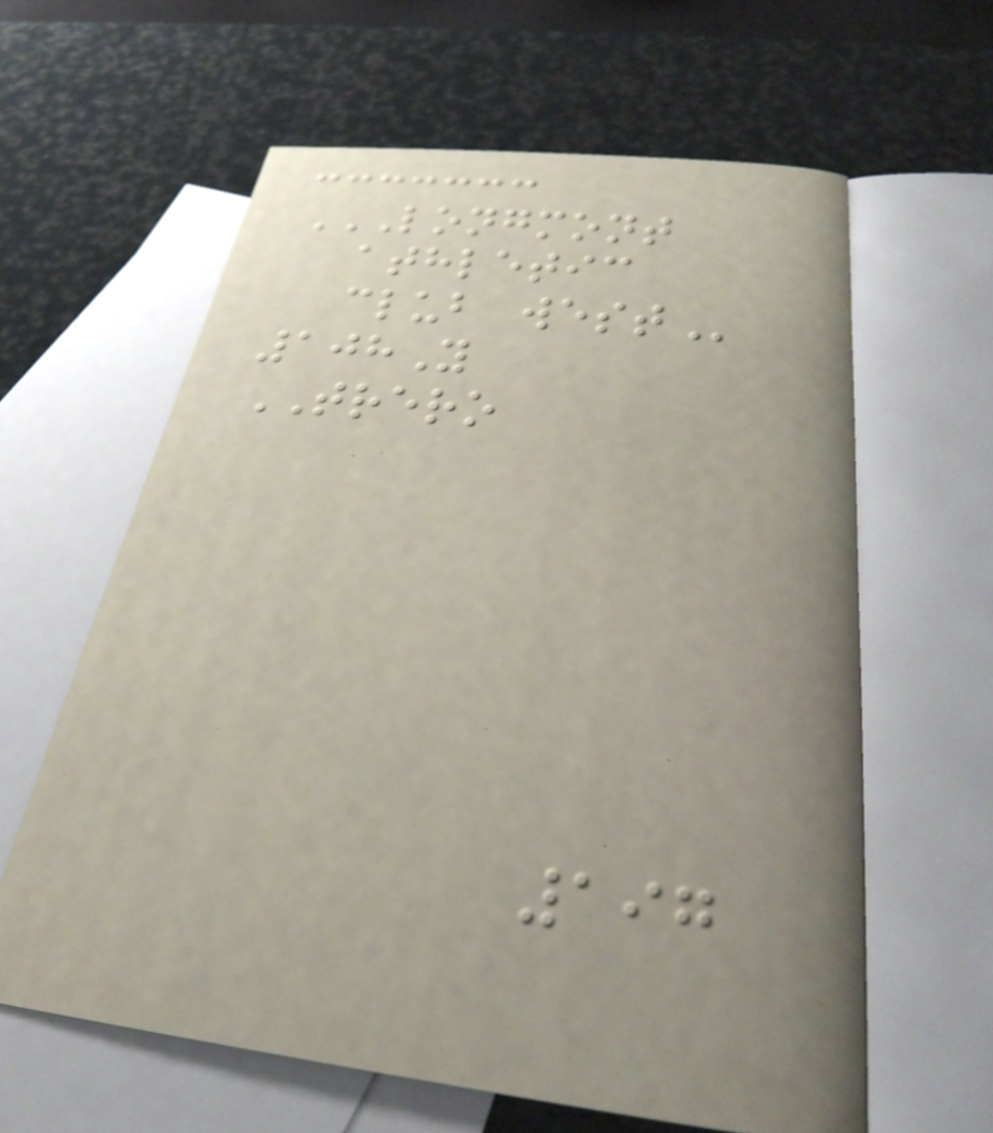LONGMONT
ATHLETIC
CLUB WEST
108Y
TRERO
197
